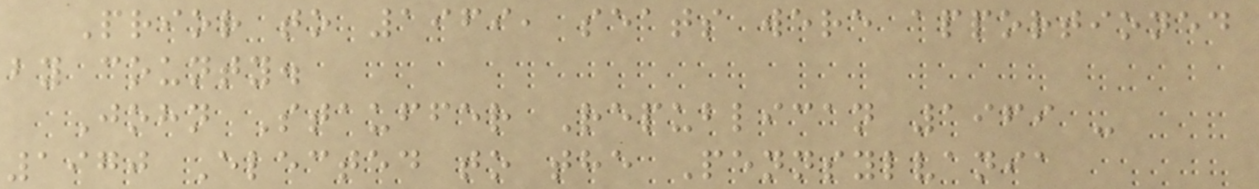Prior to 1969, seats were apportioned
by county.
John Stauffer Republican 1969 -
1970 Elected to the Pennsylvania
